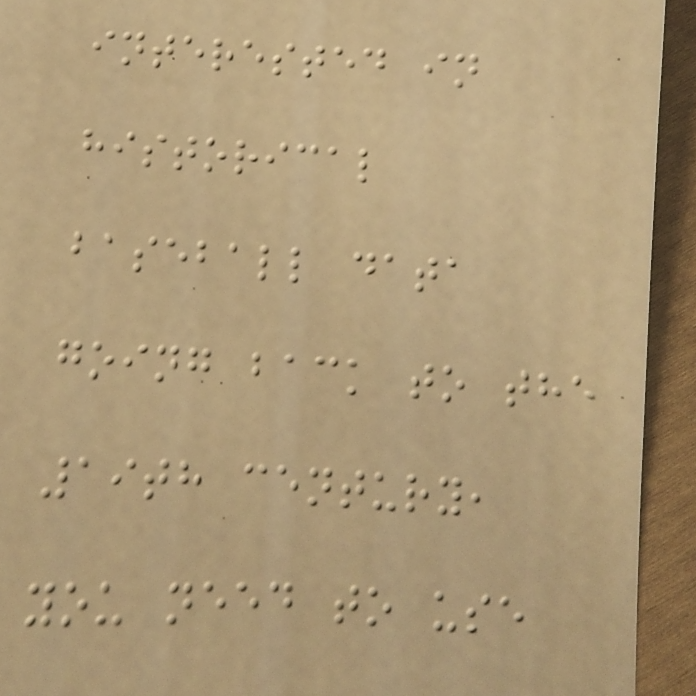interested in
historical
baseball data
going back to the
19th century,
you need to use
